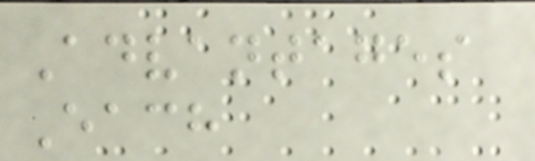Advantages
Each
